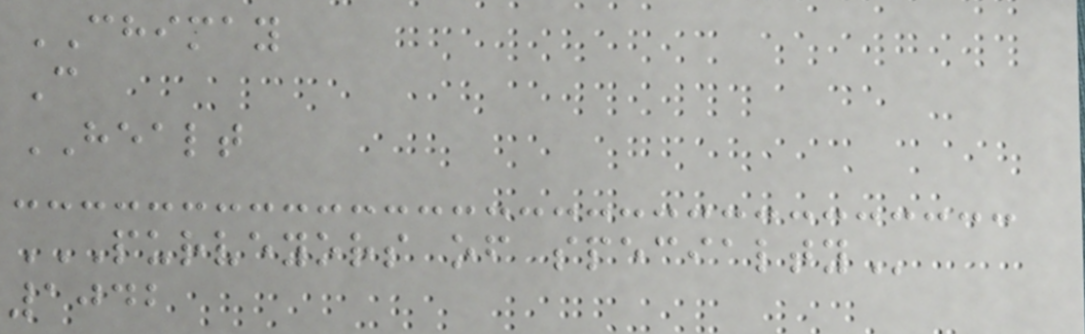CHIMAY
C
HEALT
PURVEYORS OF SPECIALTY
1042
